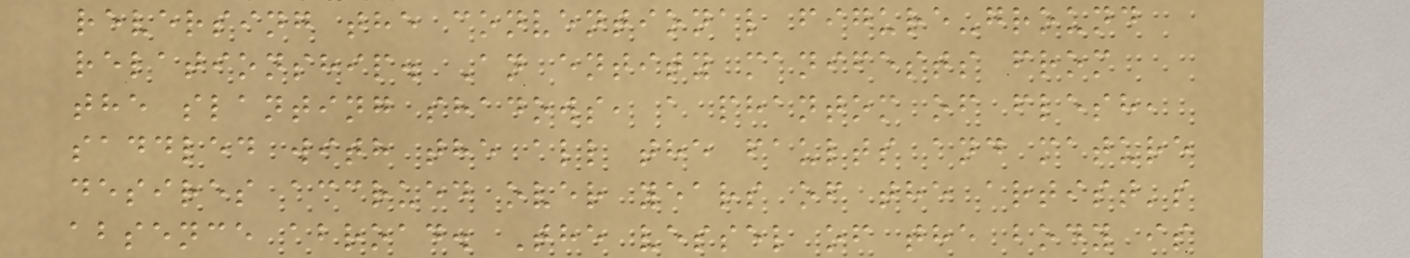reversing the conventional figure-ground
relationship. An entity manifests from
the slanting shadows, a phantom of flesh,
saddled with the all the faults and mature
desires accrued over years of the artist's
absence abroad. The vessel of the body is
